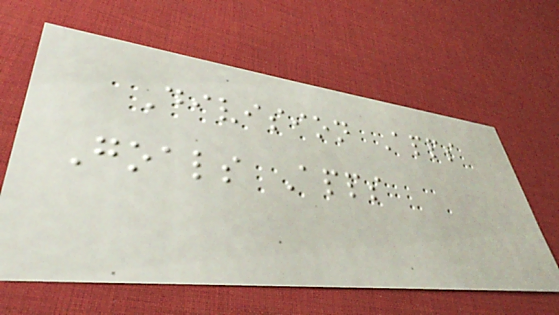Division Apps
Goals Apps
